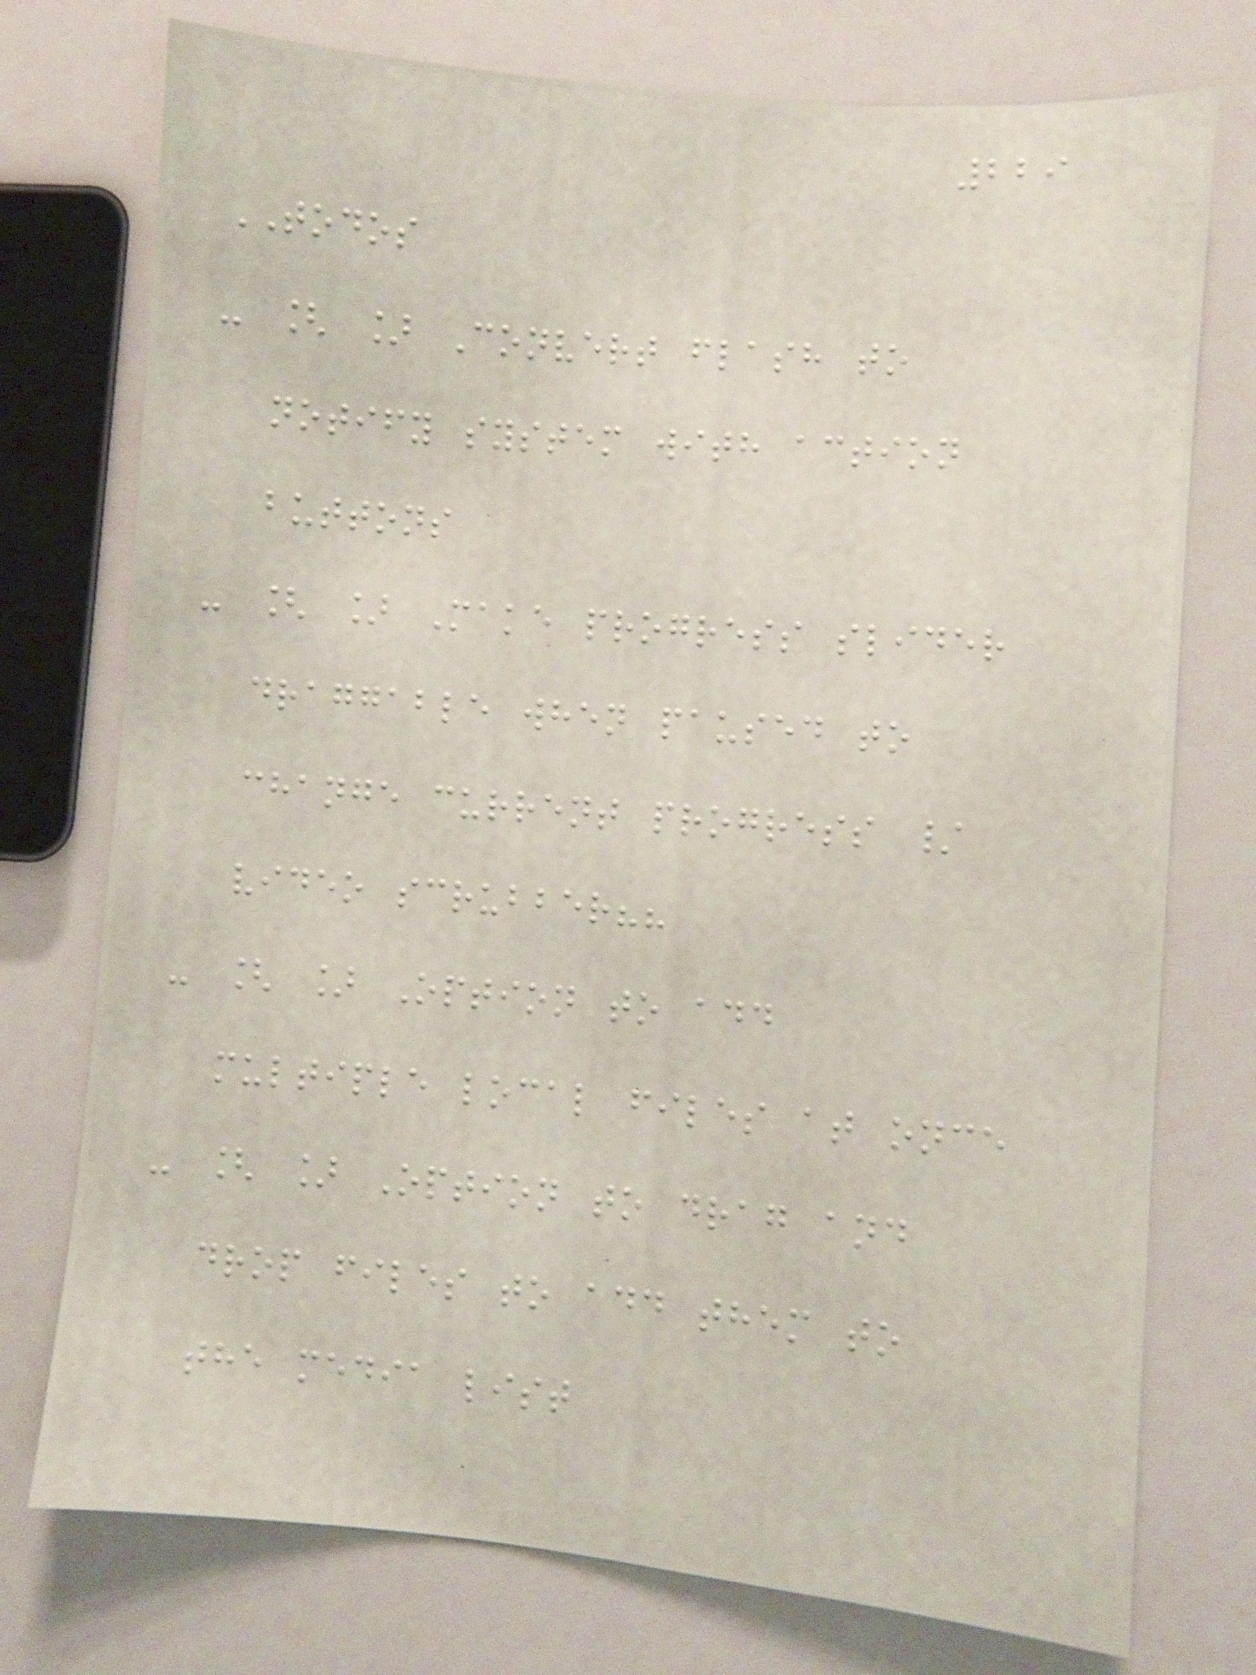229
TODOS
- [ ] Convert flash to
notify system with action
buttons
- [ ] Make progress slider
draggable when paused to
change current progress /
video scrubber??
- [ ] Option to add
multiple local files at once
- [ ] Option to drag and
drop files to add them to
the media list
